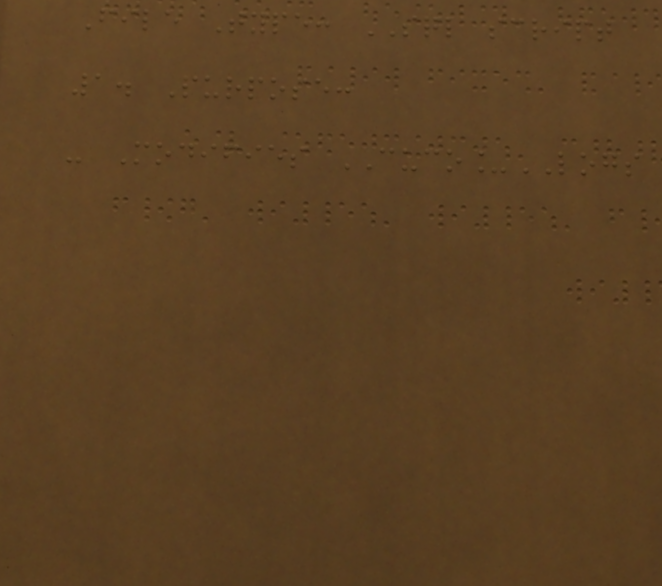File Type: SQL script
1. Purpose:
- Modifies CUCO_LOGS
